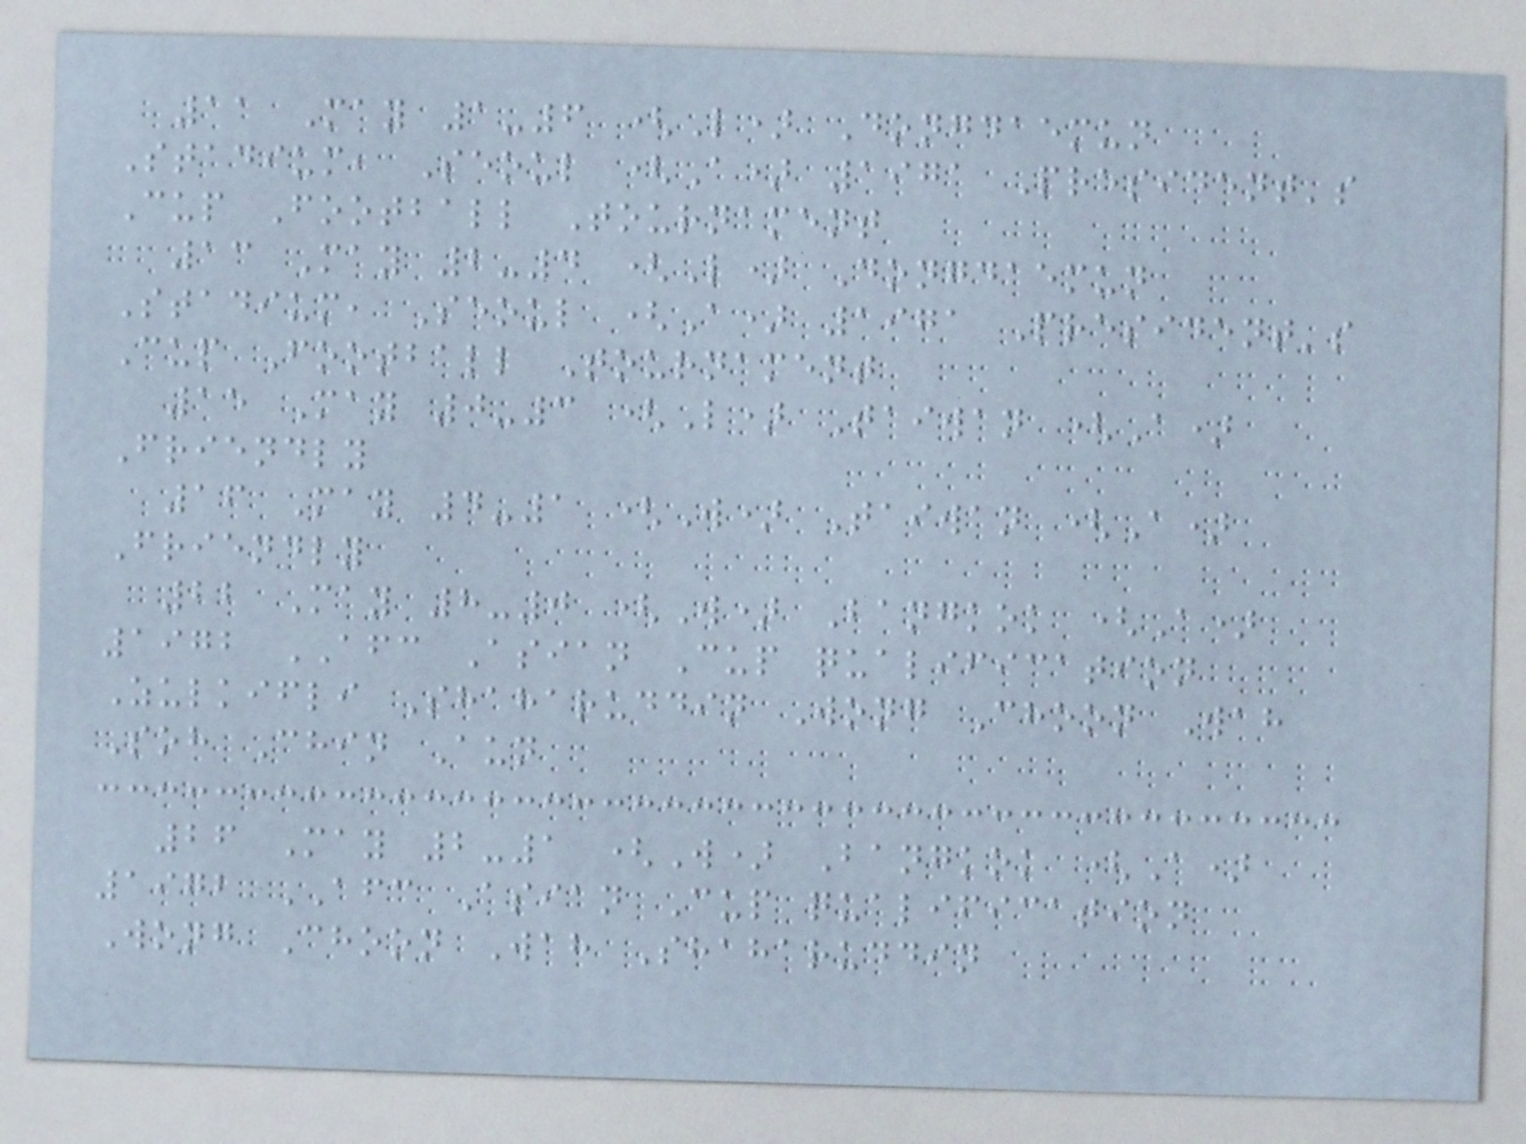11 May 1-6 (L) Dongdaemun
Stadium, Seoul (A) 1971 President's
Cup Football Tournament
13 May 2-4 (L) Dongdaemun
Stadium, Seoul (A) 1971 President's
Cup Football Tournament
15 May 0-3 (L) Taiwan (A)
Friendly
16 May 4-1 (W) Taiwan (A)
Friendly
22 May 8-0 (W) Bangkok (A)
1972 AFC Asian Cup qualification
Zulkifli Shaharuddin Wong Choon Wah
Soh Chin Aun
26 May 2-1 (W) Bangkok (A)
1972 AFC Asian Cup qualification
Wong Choon Wah Shaharuddin
